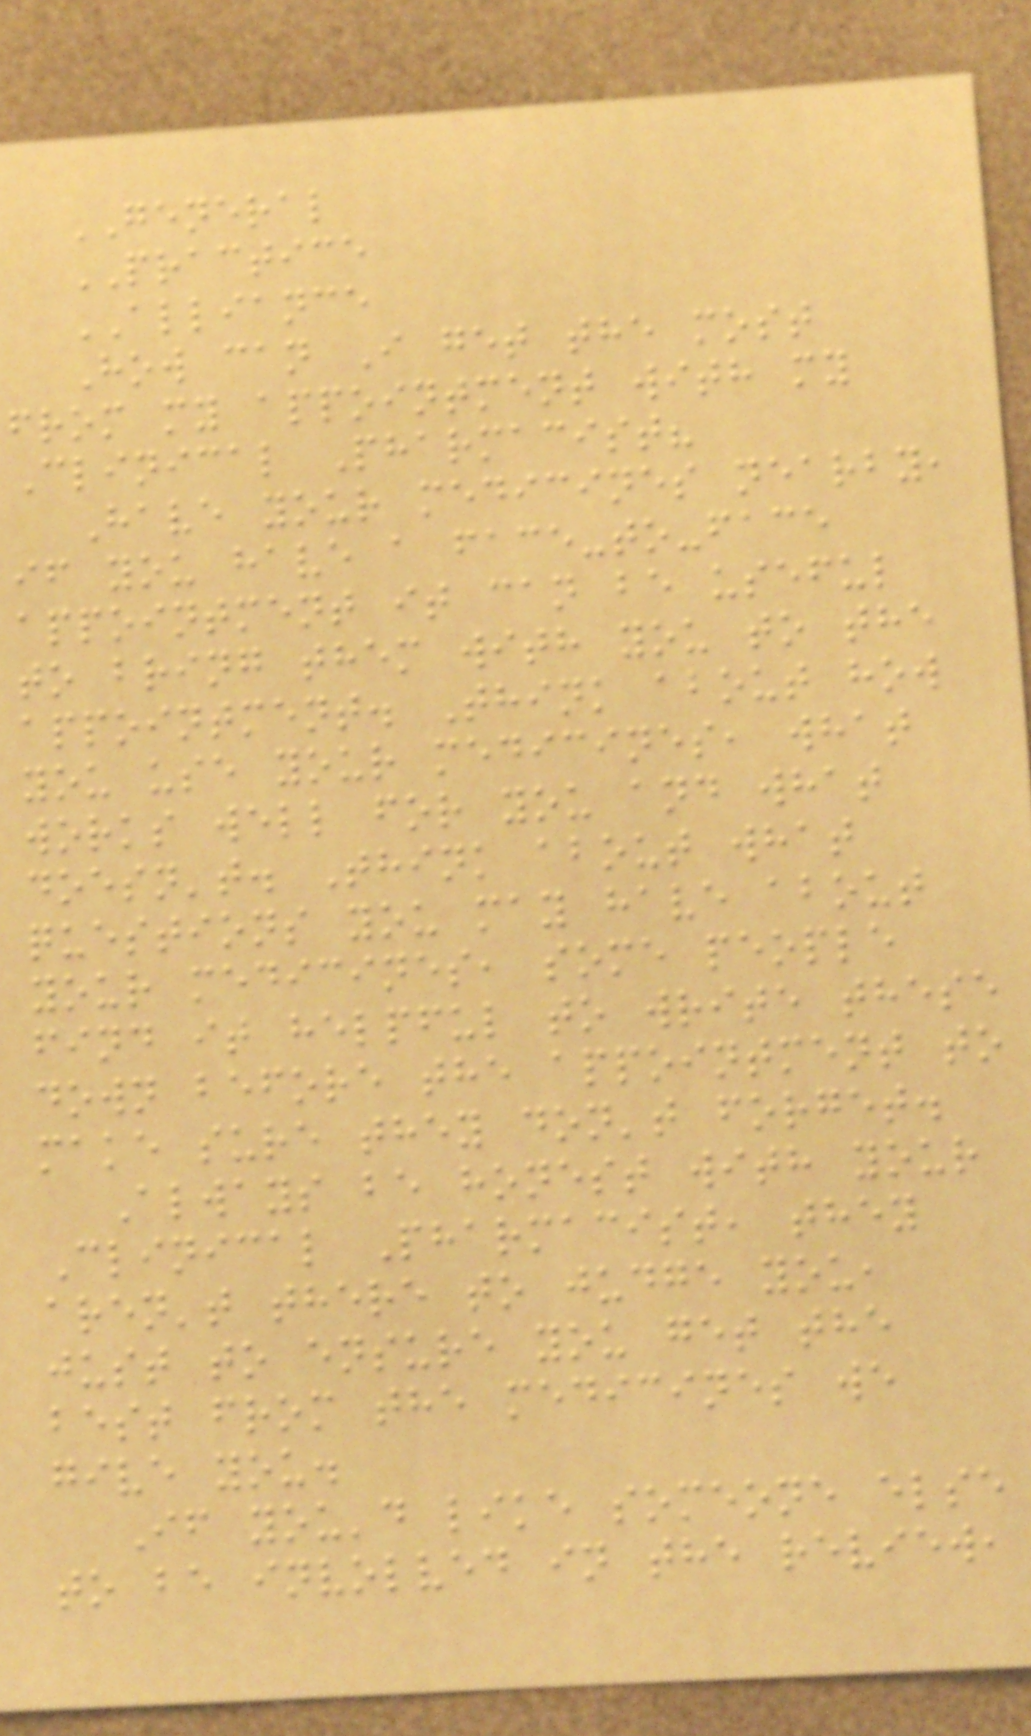GENERAL
PRACTICE
ALLIANCE
How can I get the most
from my appointment with my
Clinical Pharmacist?
Have your medicines nearby,
if you have a face-to-face
appointment it can be useful
to bring them with you to the
appointment. Think about how
you use your medicines, what
works well for you and what
doesn't. Think about what
questions you may have about
your medicines, some people
find it helpful to write these
down before the appointment to
make sure they don't forget.
Always be honest with your
Clinical Pharmacist, they
aren't there to judge you,
just to ensure you get the
best from the medicines we
give you.
If you'd like someone else
to be involved in the review,
